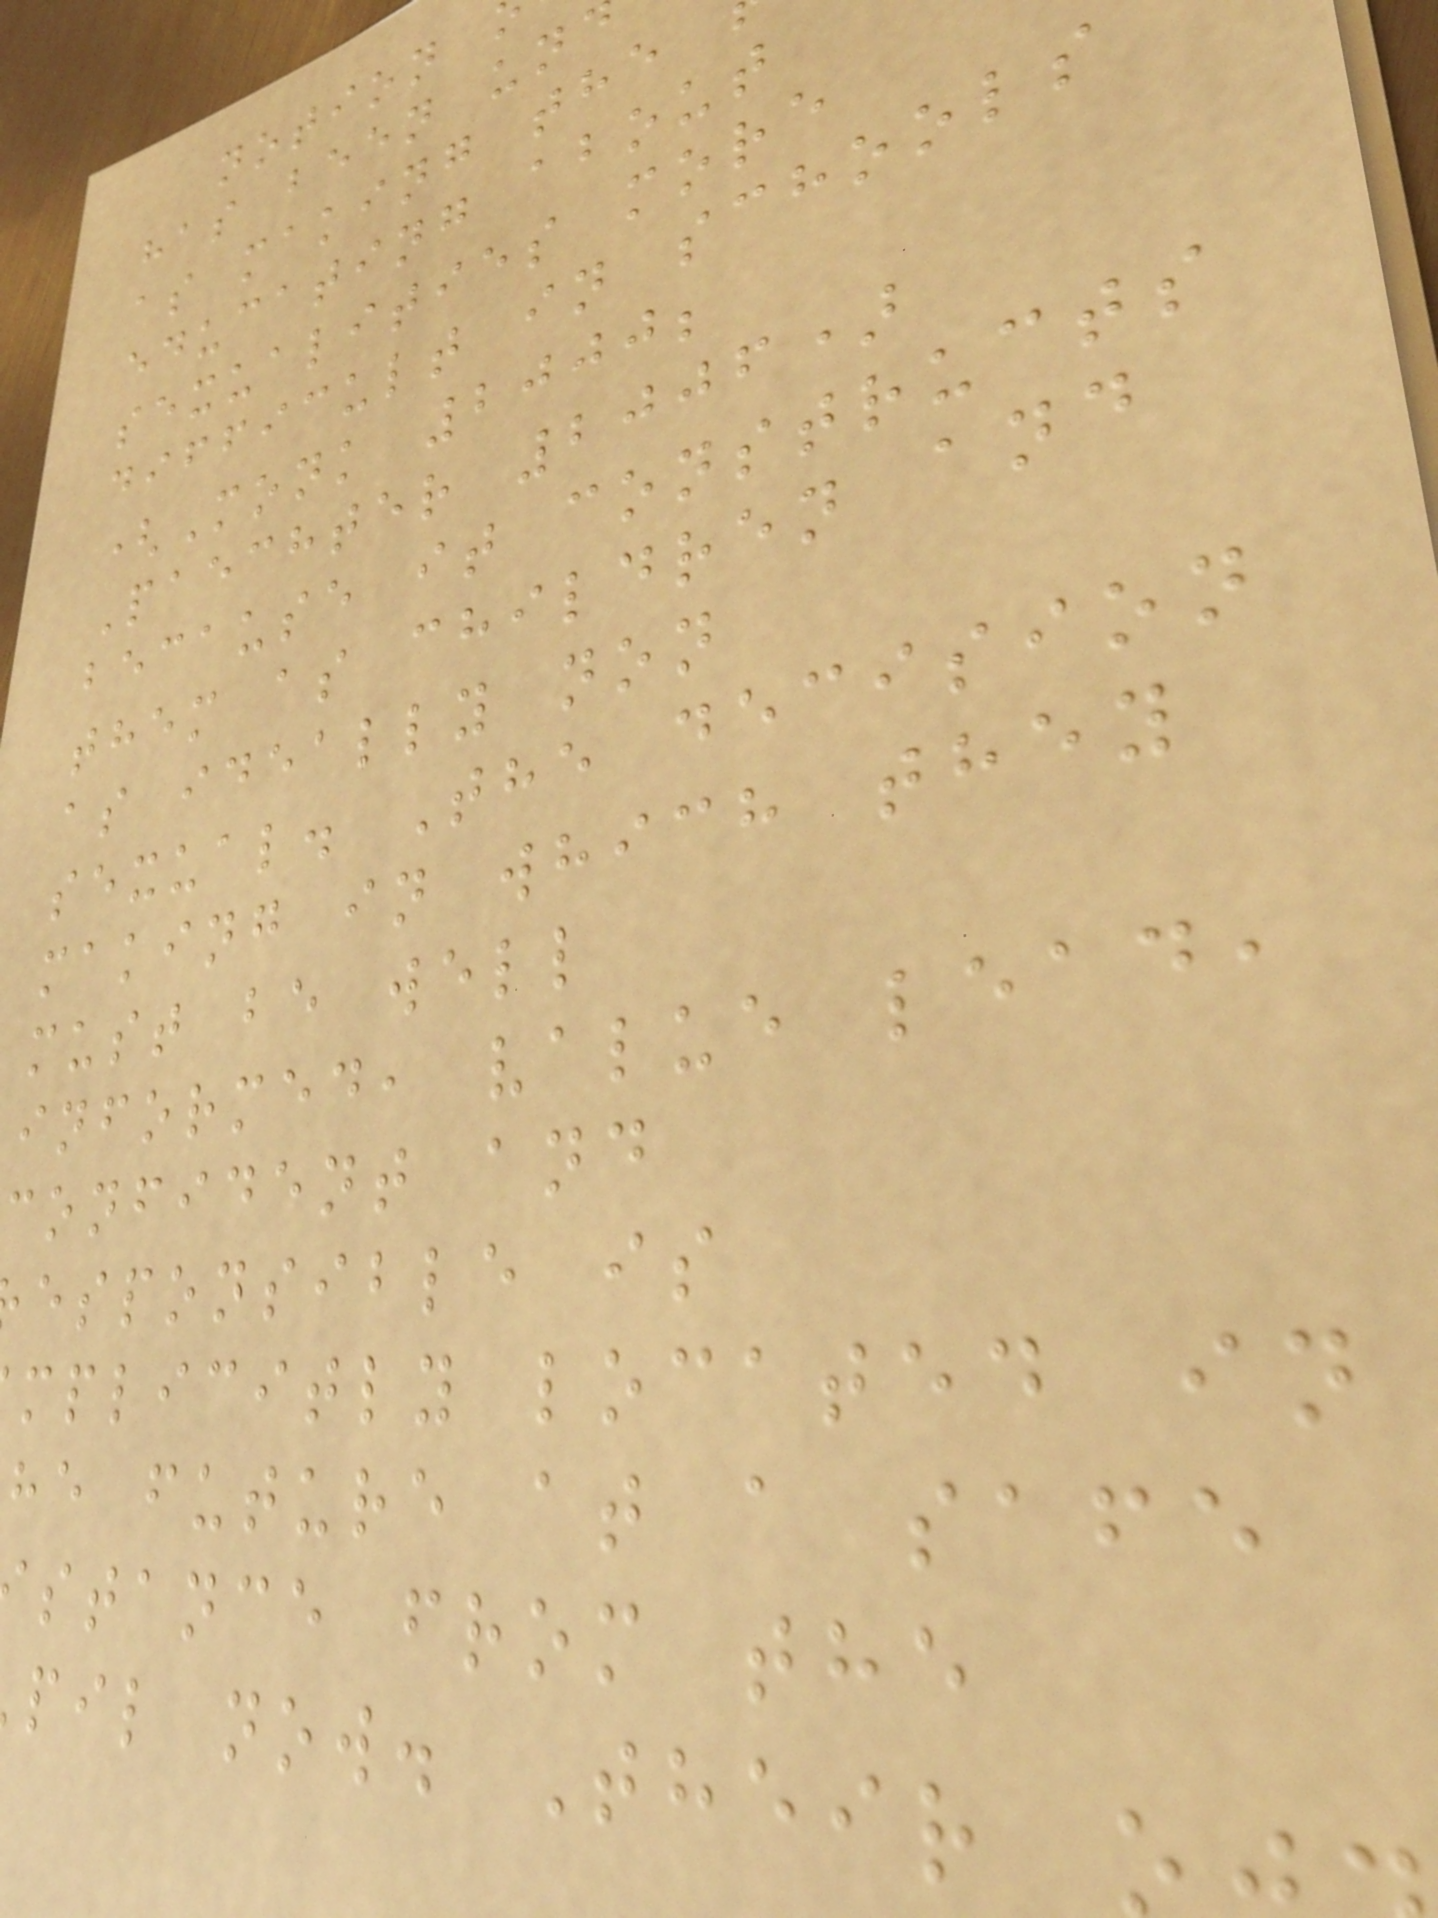notion
has been un
as making the
educating about
sexualities more
difficult in schools
(Monk 2000;
Paechter 2006)
because it constructs
them as children and
as ideally non
sexual. The decision
making in which they
must be well
informed, value lead,
confident and
esponsible is
mplicitly located in
he future at a safe
stance from the
pil now. Their
